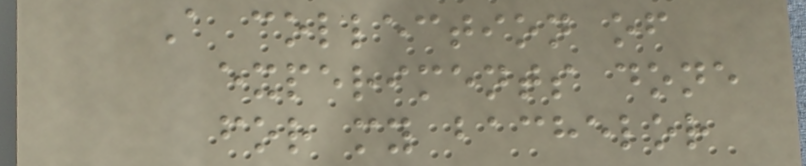A collection of
experiments done
for my bachelor
